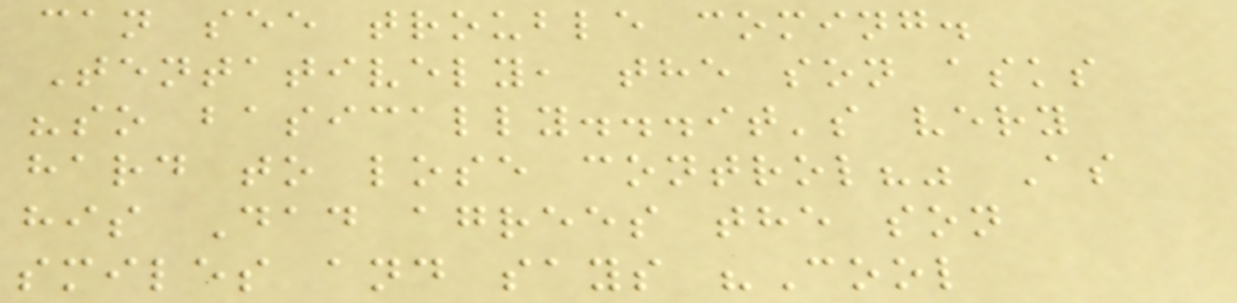can see trouble coming.
Tentatively, the son asks
"so basically...it's very
hard to lose control?" As
his Dad agrees the son
smiles and says "Cool
